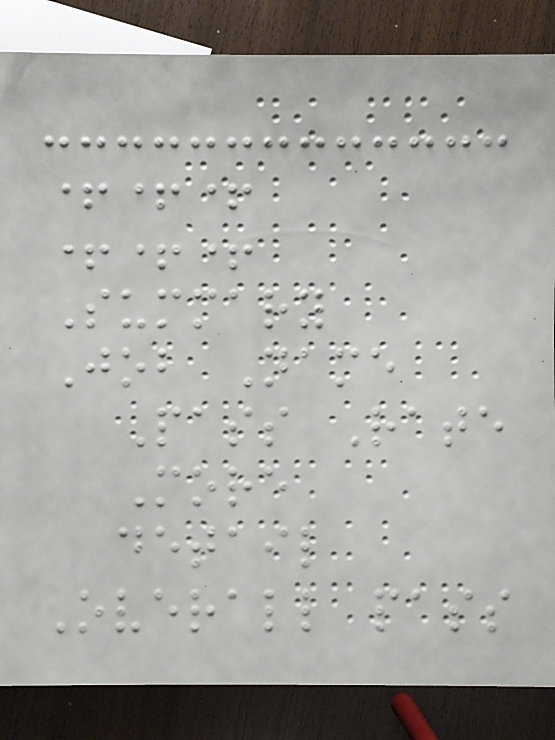+++
+++
Summary
Job Name
Pass Rate
More
detail
Overall pass
